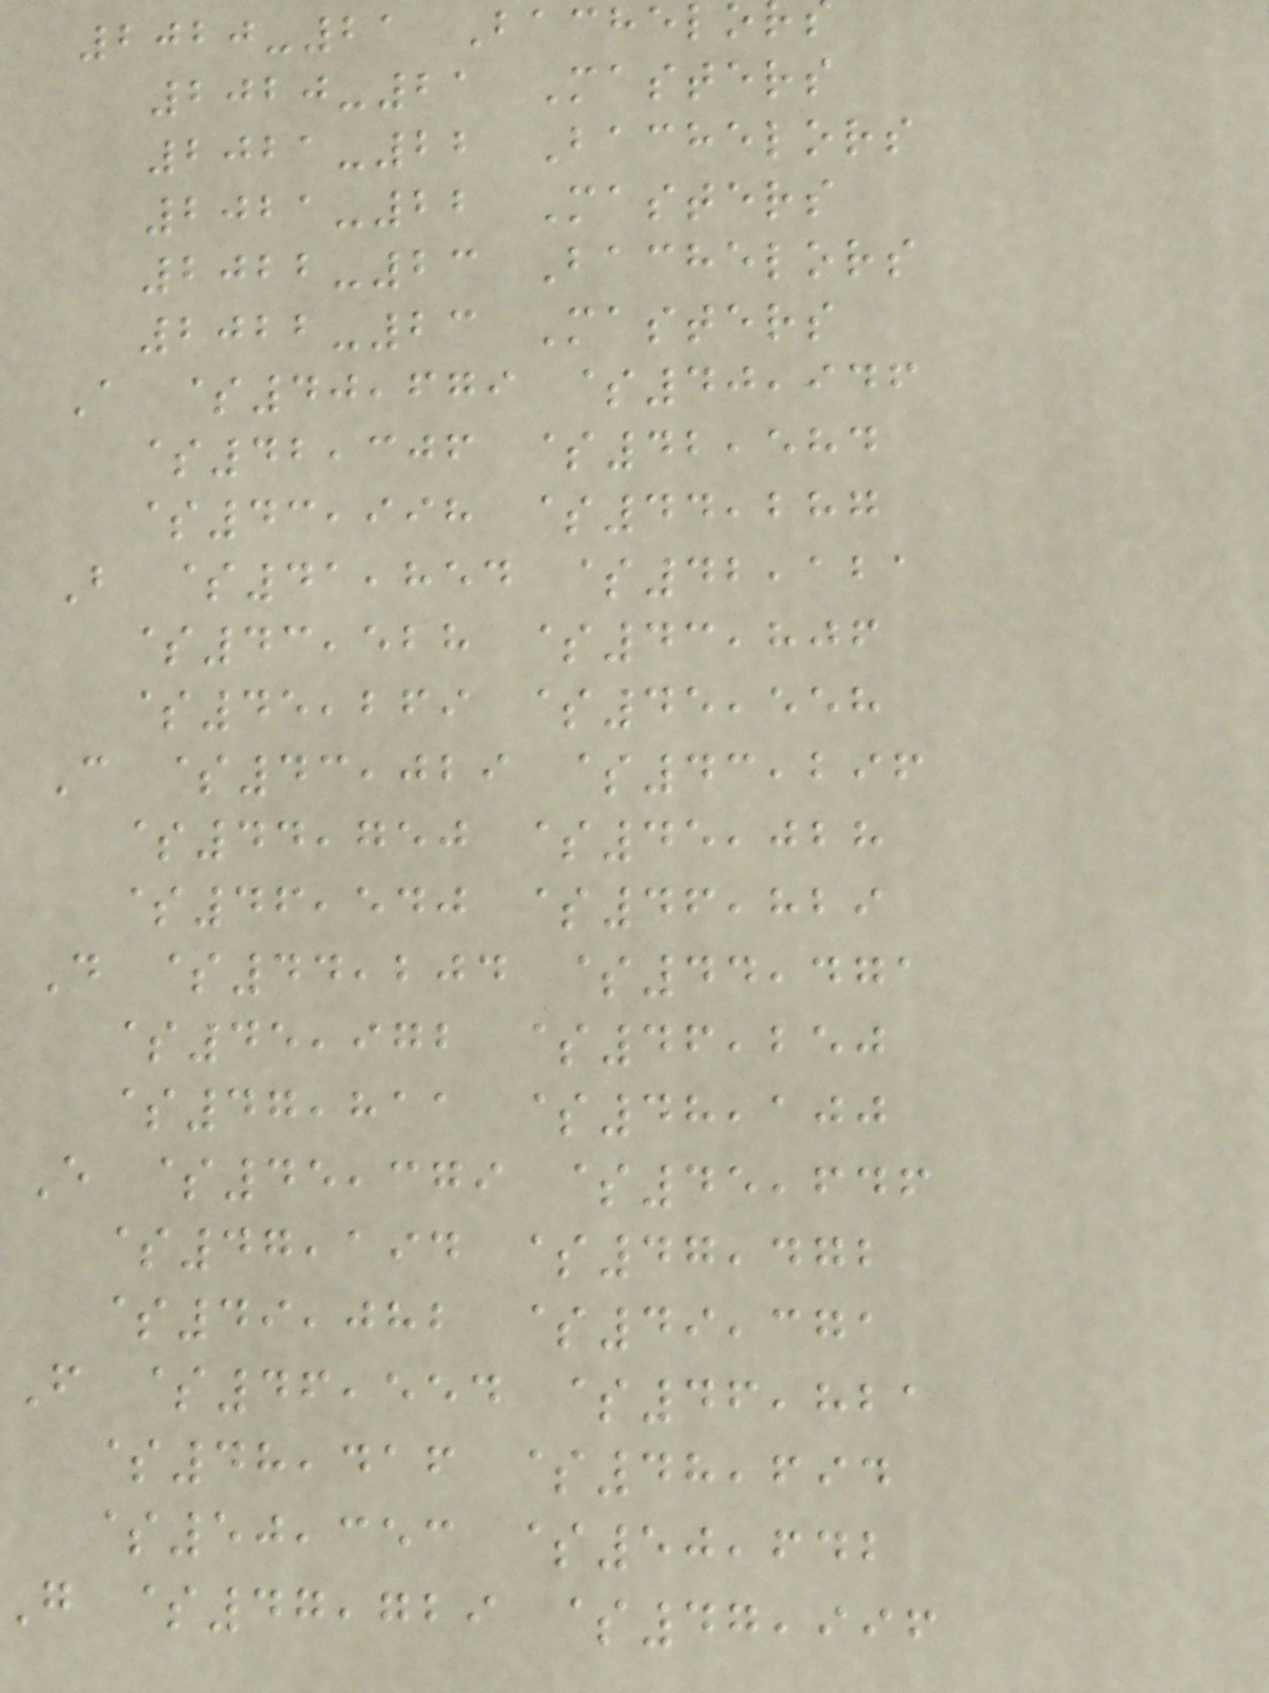2020-21 Bachel
2020-21 Masters
2021-22 Bachelors
2021-22 Masters
2022-23 Bachelors
2022-23 Masters
A $40,679 $40,946
$42,306 $42,584
$43,998 $44,287
B $41,854 $42,121
$43,528 $43,806
$45,269 $45,558
C $43,029 $43,296
$44,750 $45,028
$46,540 $46,829
D $44,204 $44,471
$45,972 $46,250
$47,811 $48,100
E $45,379 $45,646
$47,194 $47,472
$49,082 $49,371
F $46,554 $46,821
$48,416 $48,694
$50,353 $50,642
g $47,729 $47,996
